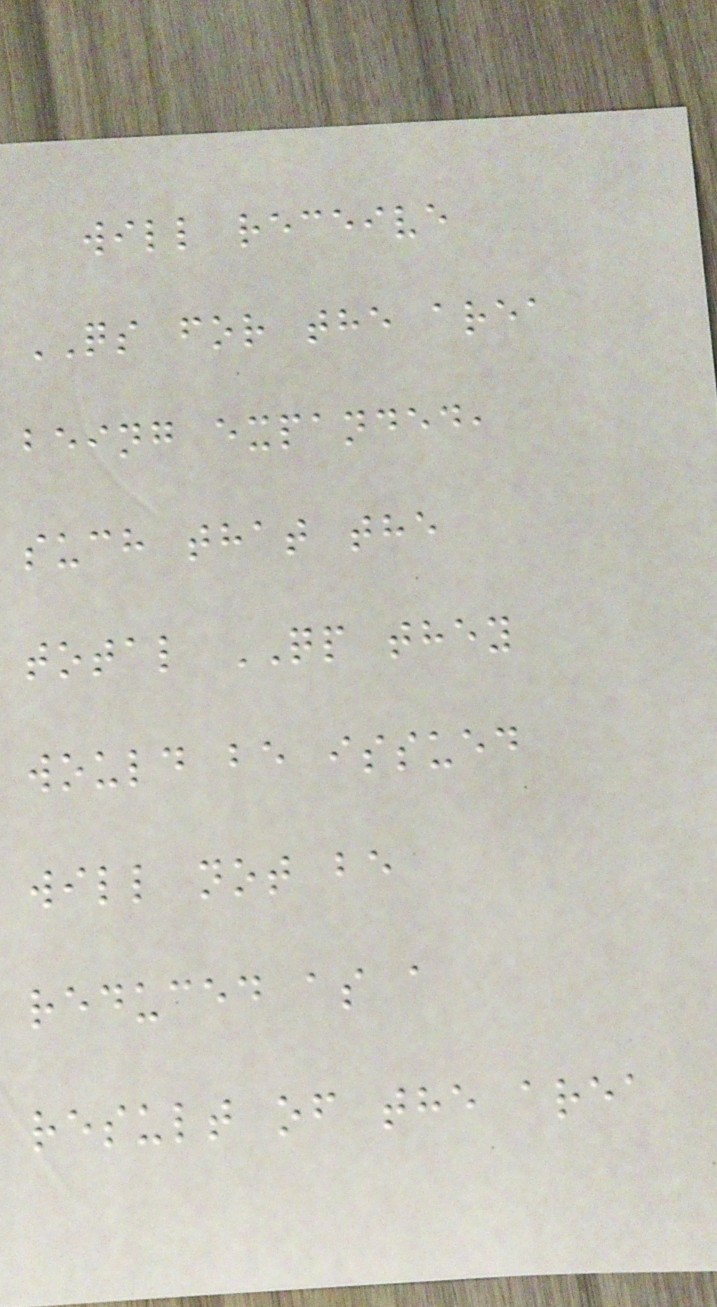will receive
QS for the area
being expanded,
such that the
total QP they
would be issued
will not be
reduced as a
result of the area
